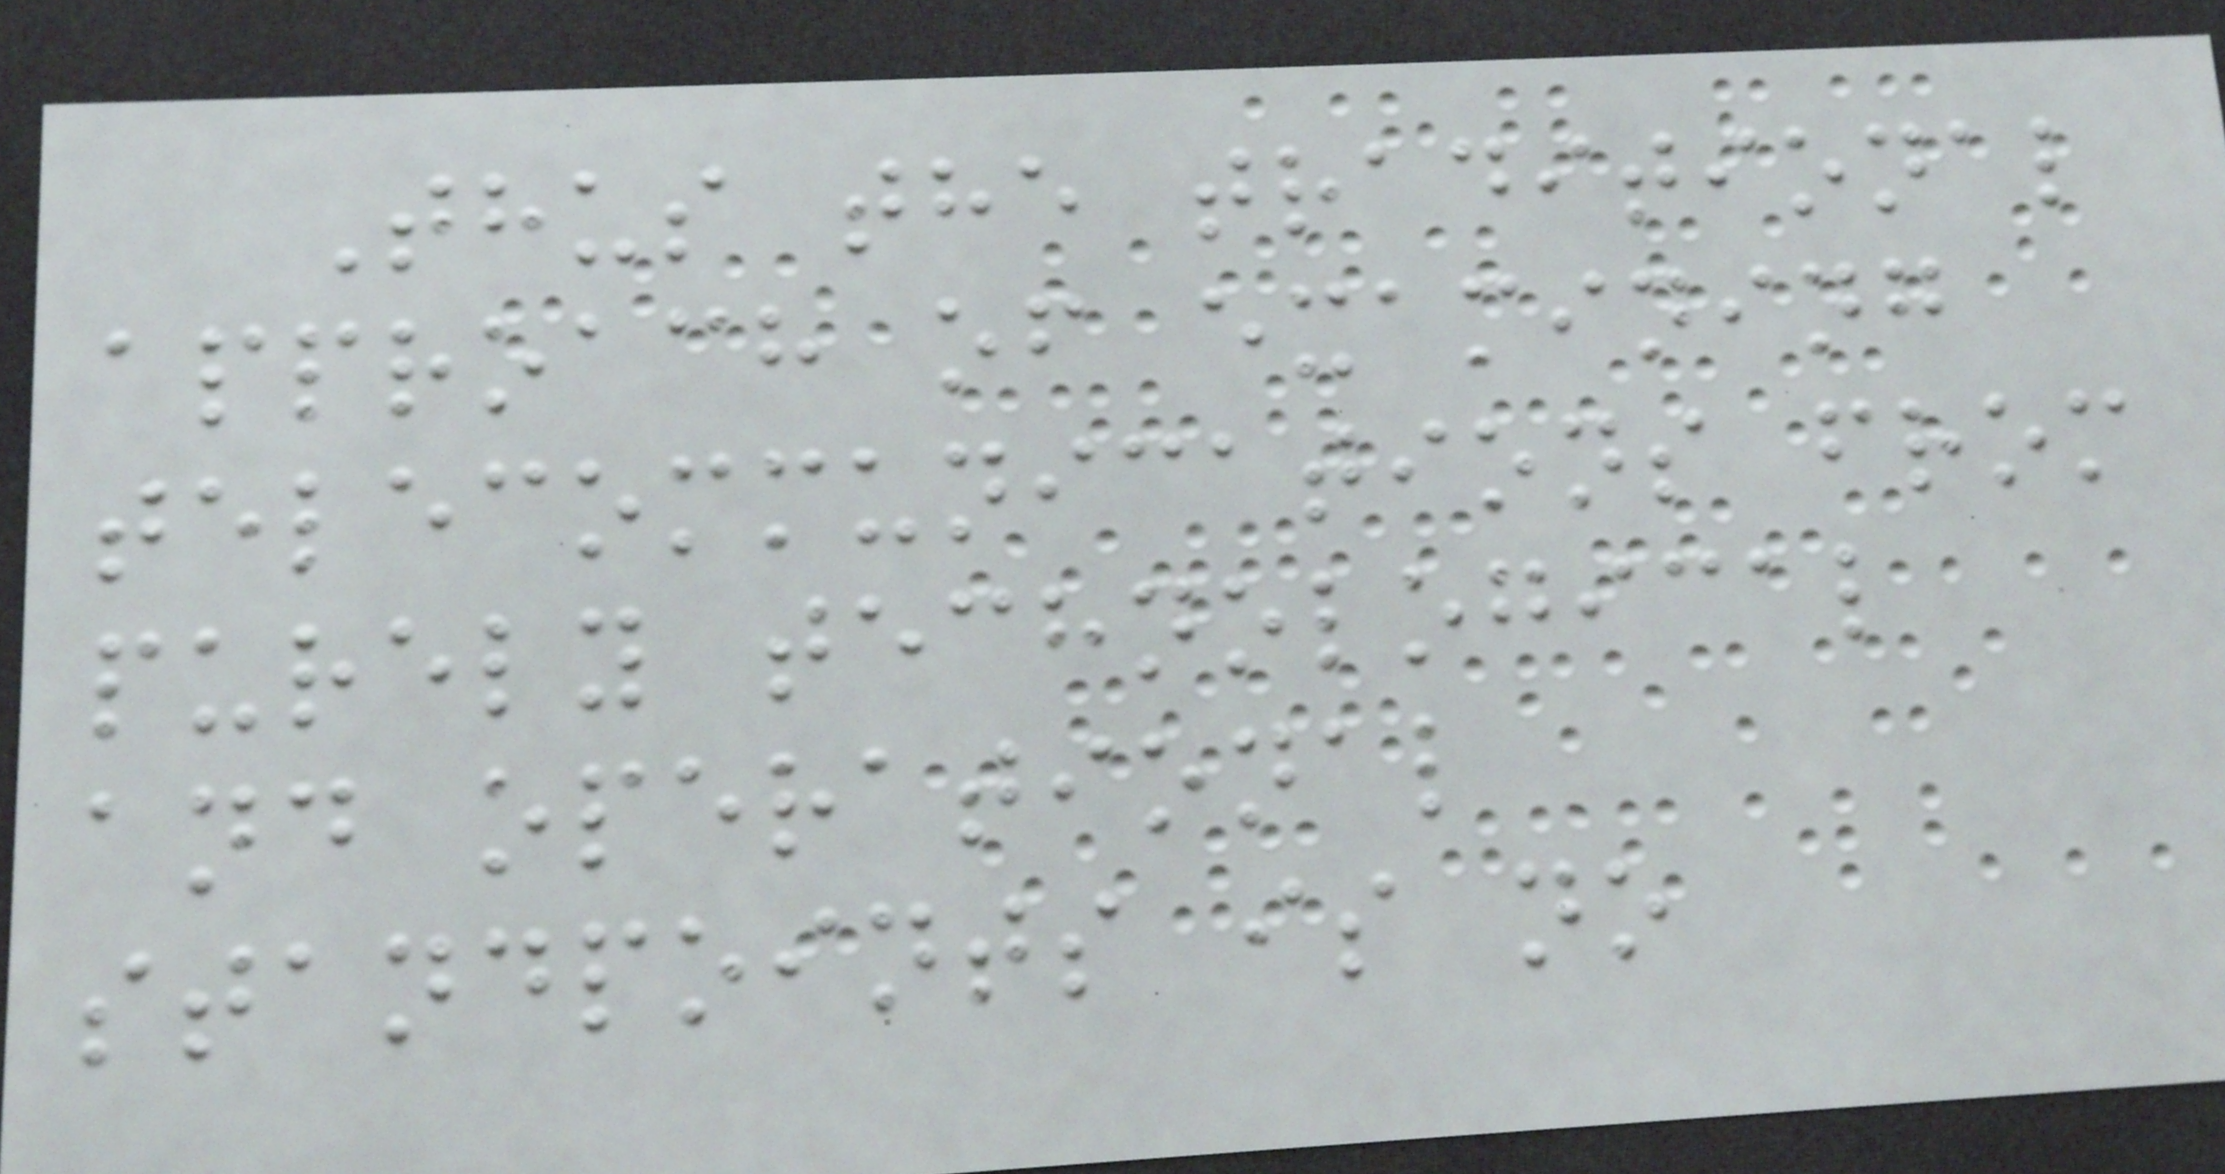Thus the traditional
approach of examining
telecommunications from
purely technological
and operational
standpoints is no
